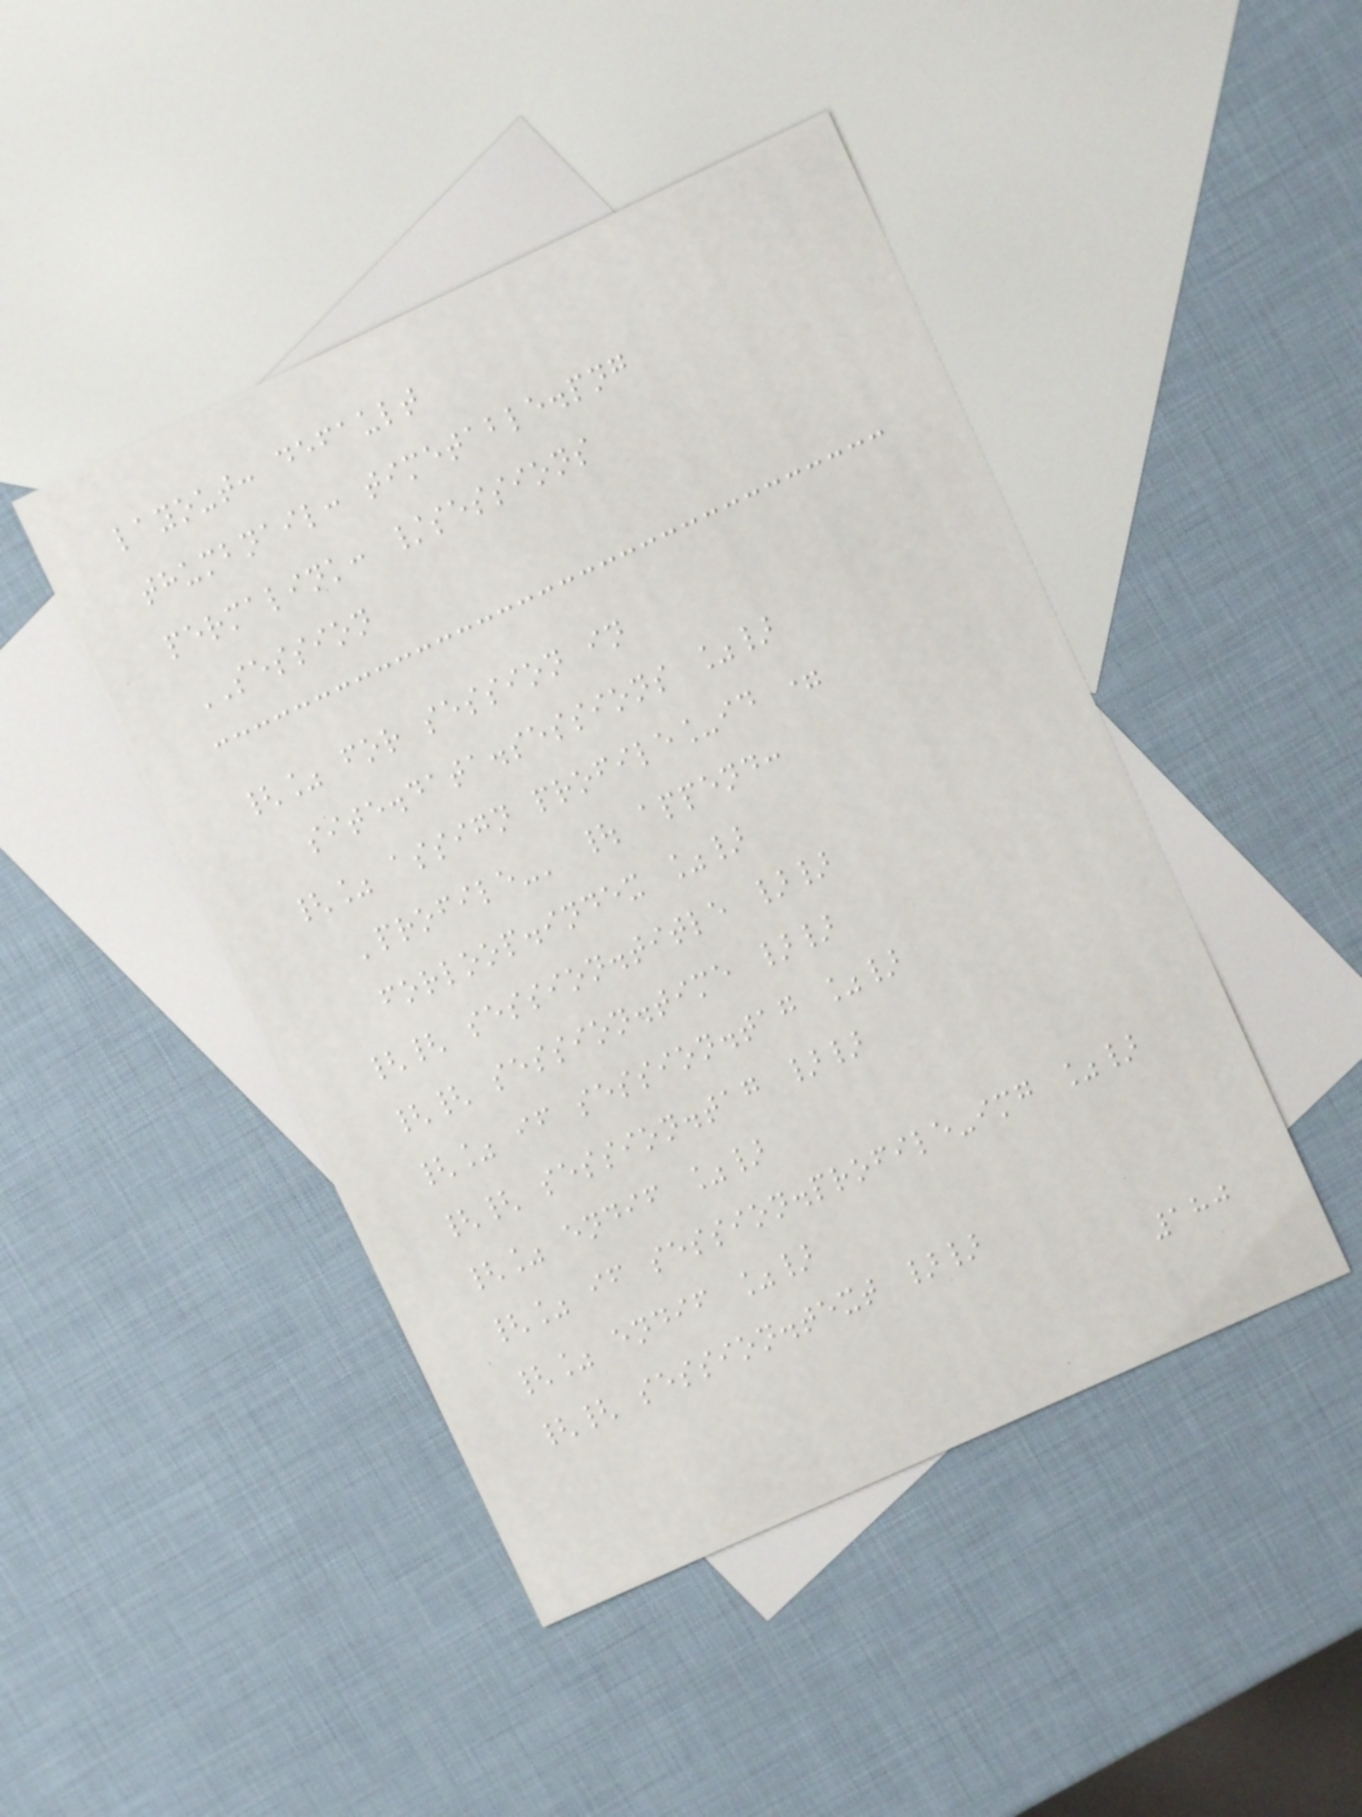layout: default
thumbnail: timetable.png
permalink: /sessions
SESSION
{% for session in
site.data.sessions %}
{% assign profile_id =
'profile-' | append:
forloop.index %}
{{ session.title }}
{{ session.time }}
{% if session.tag %}
{{ session.tag }}
{% endif %}
{% if session.profile-img %}
{% endif %}
{{ session.text }}
180
